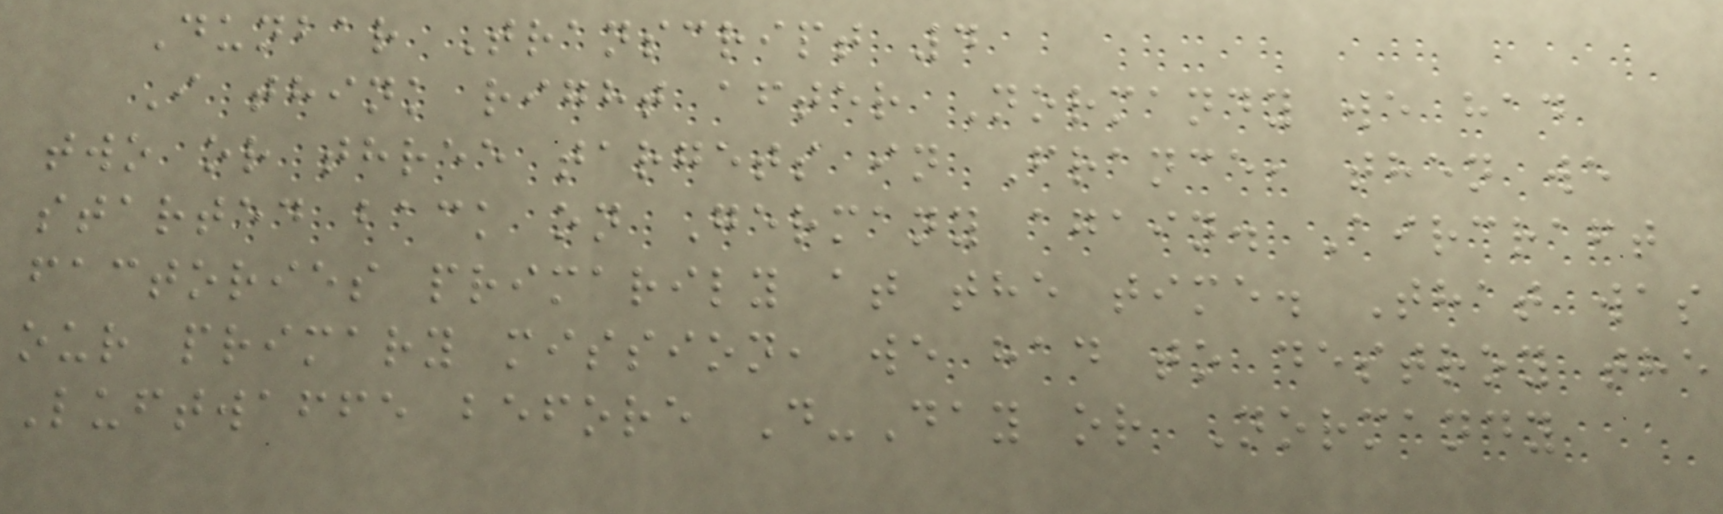Dunbar Transcript 4
I think right after Normandy we had
two or three targets in France, then we
started back on Germany again. Aircraft
factories primarily at the time. That was
our primary mission, we had to destroy the
Luftwaffe before D-Day or Normandy
